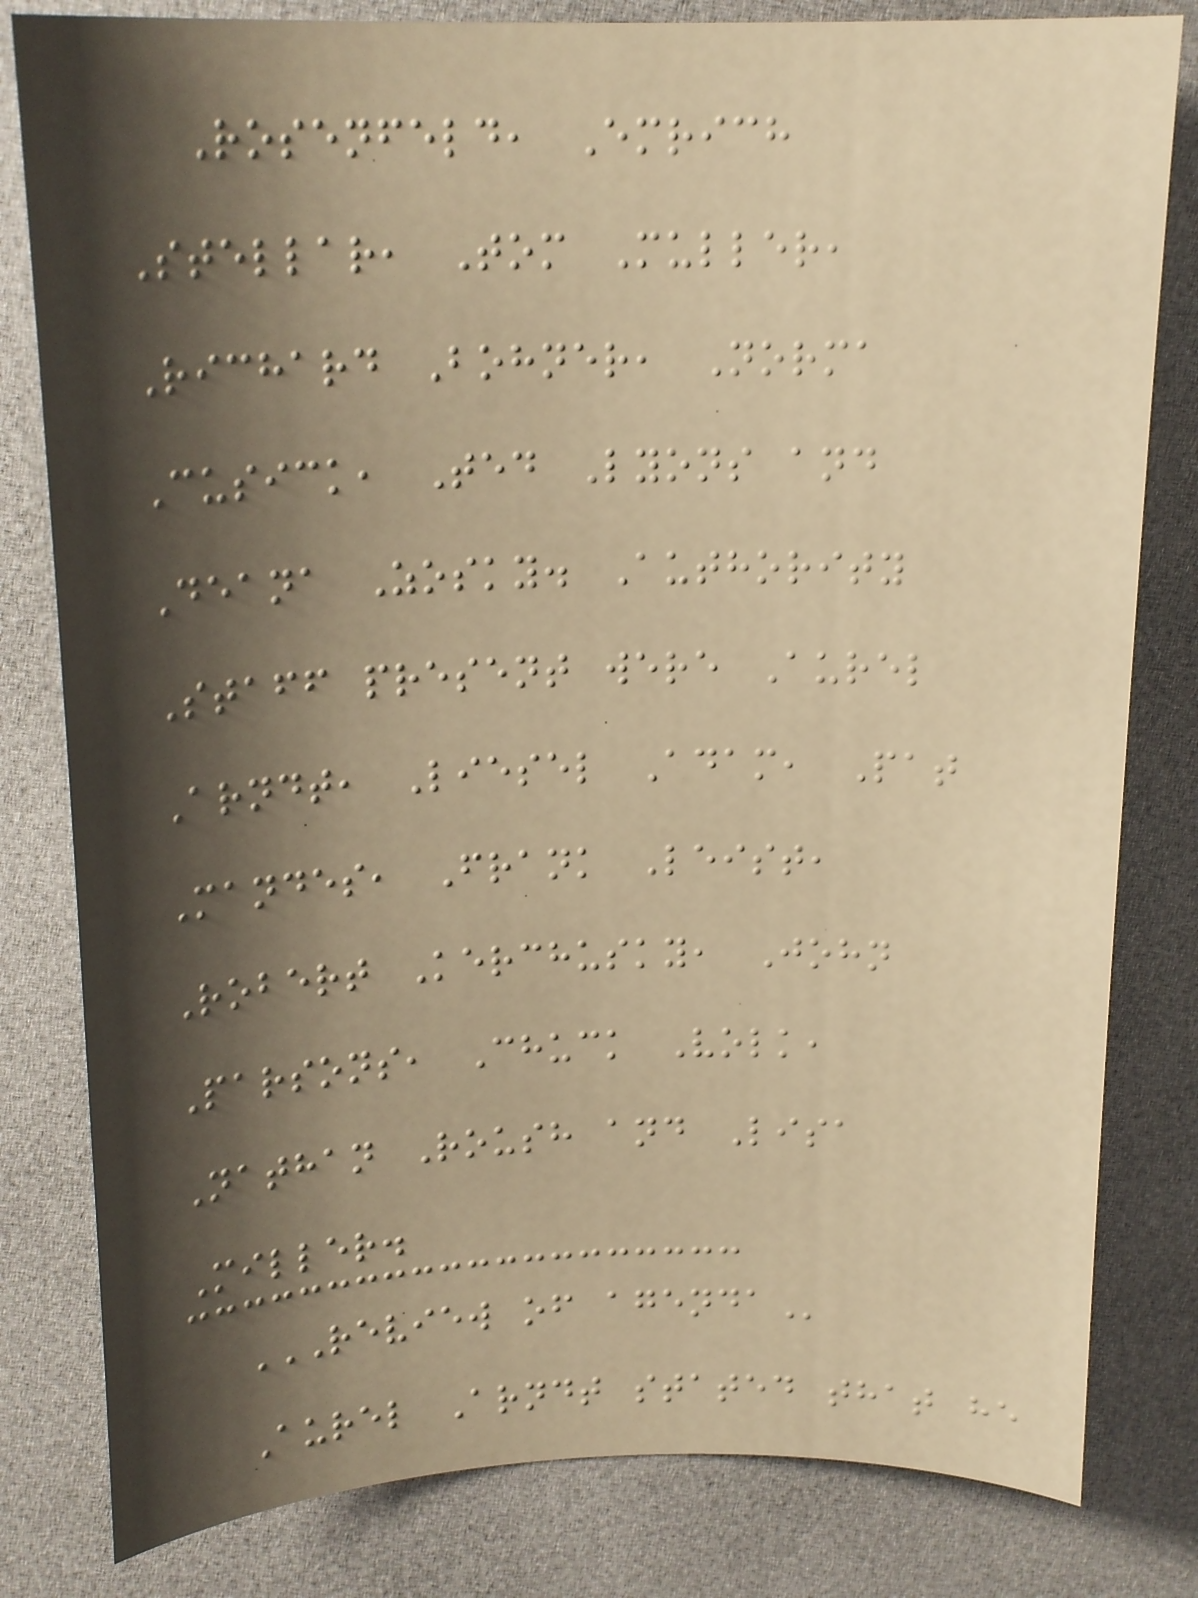Rosenfeld, Emrich
Stellar, Tom Muller,
Richard Bohner, Norma
Cusick, Ted Lyons and
Deana Zosky. Authority
Staff present were Aurel
Arndt, Liesel Adam, Pat
Mandes, Frank Leist,
Robert Kerchusky, John
Parsons, Chuck Volk,
Nathan Roush and Lisa
Miller.
REVIEW OF AGENDA
Aurel Arndt stated that he
